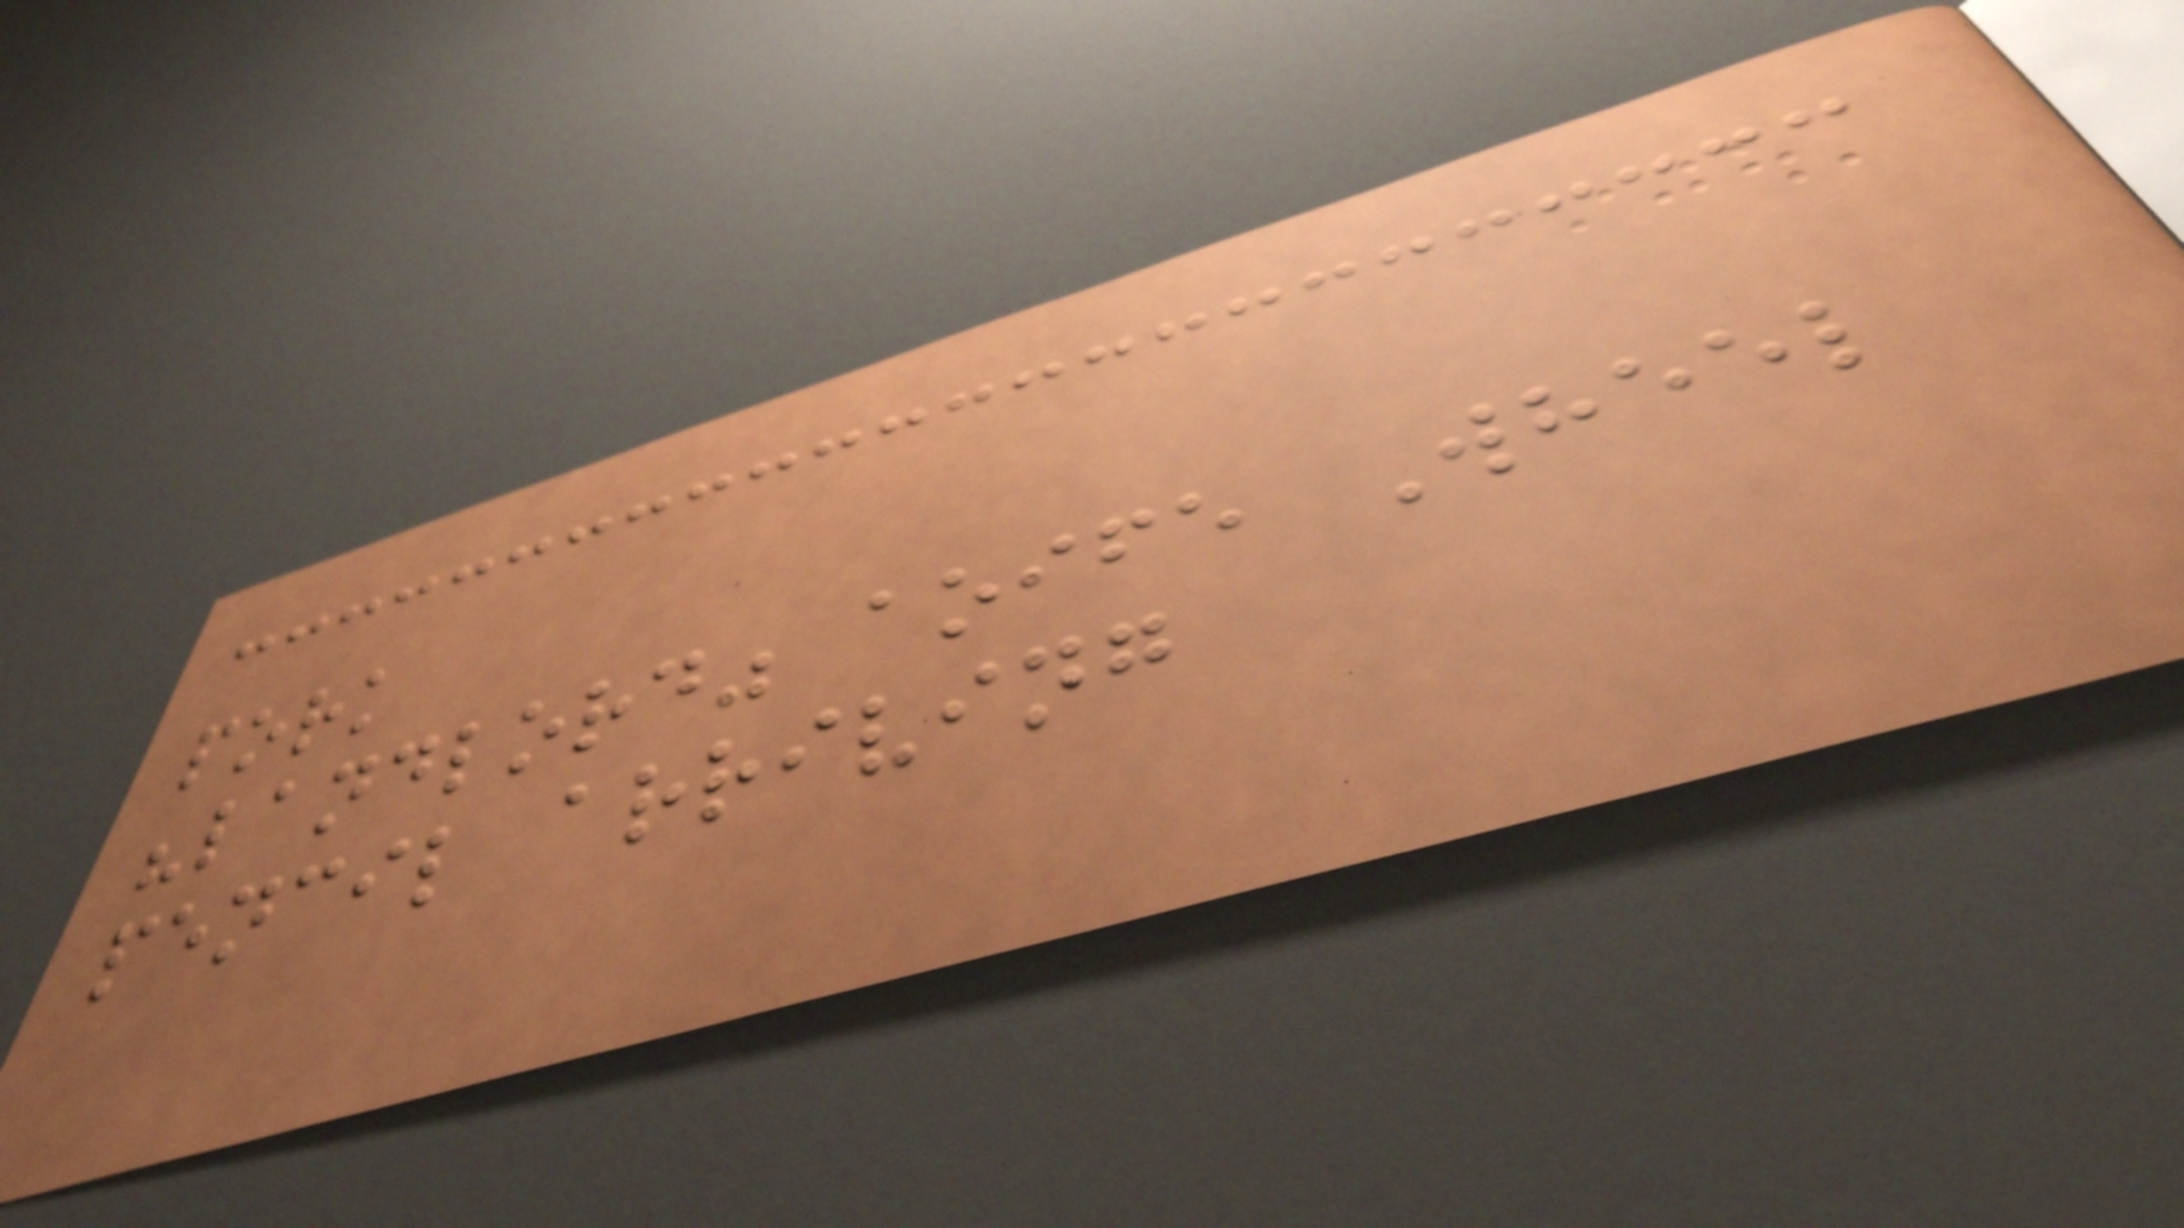pork
"landlord" aoife Wheel
pencil arriving
